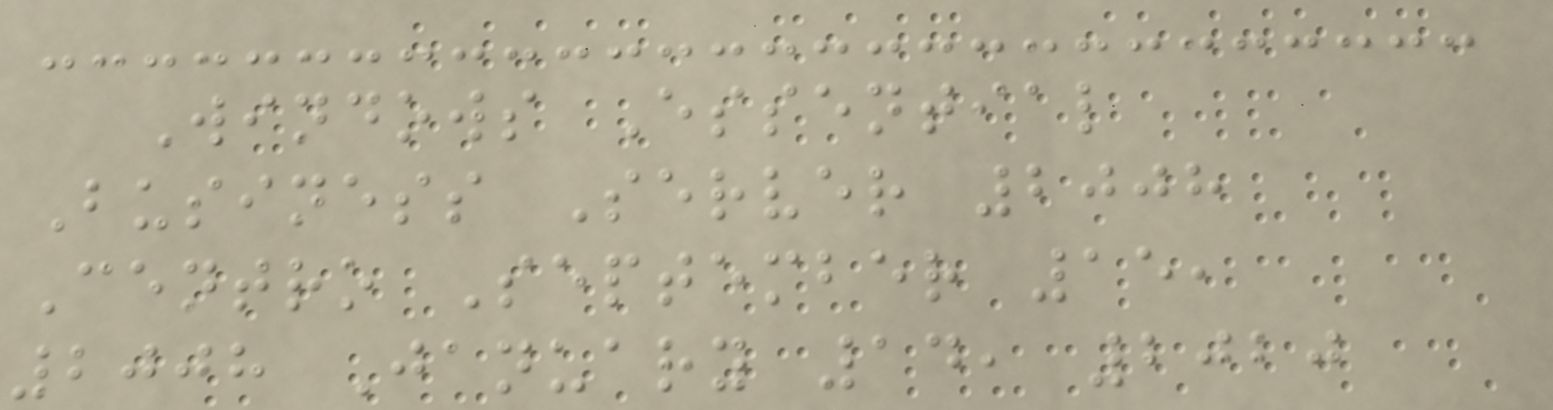Windows Essential
Business Server 2008
Centro September 15,
2008 January 14, 2020
